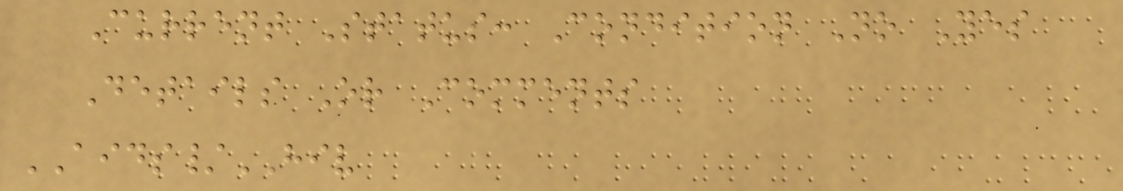Current Status: Condition No Yes
Details Or Comments
AIDS/HIV
